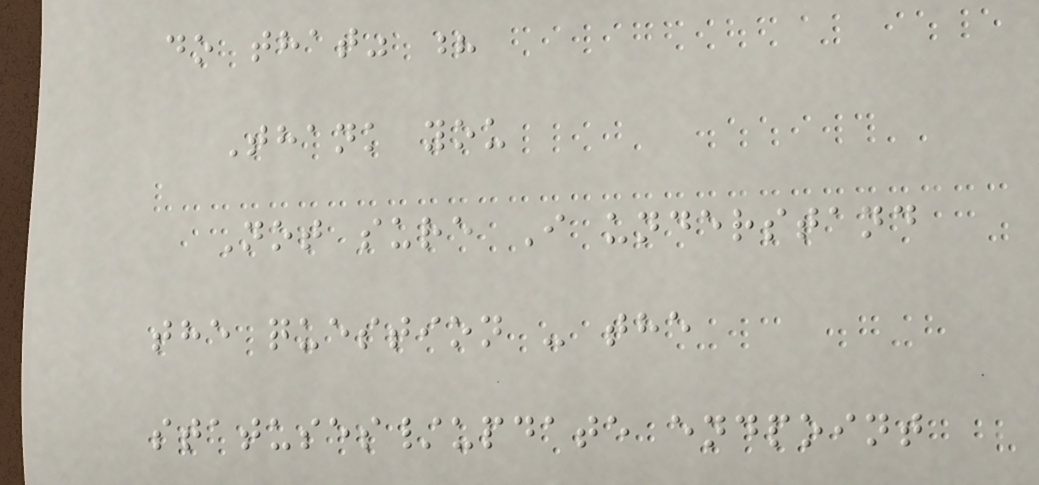do that" ?
Thank you
Not sure I understand
the question - the
statuses/update endpoint
